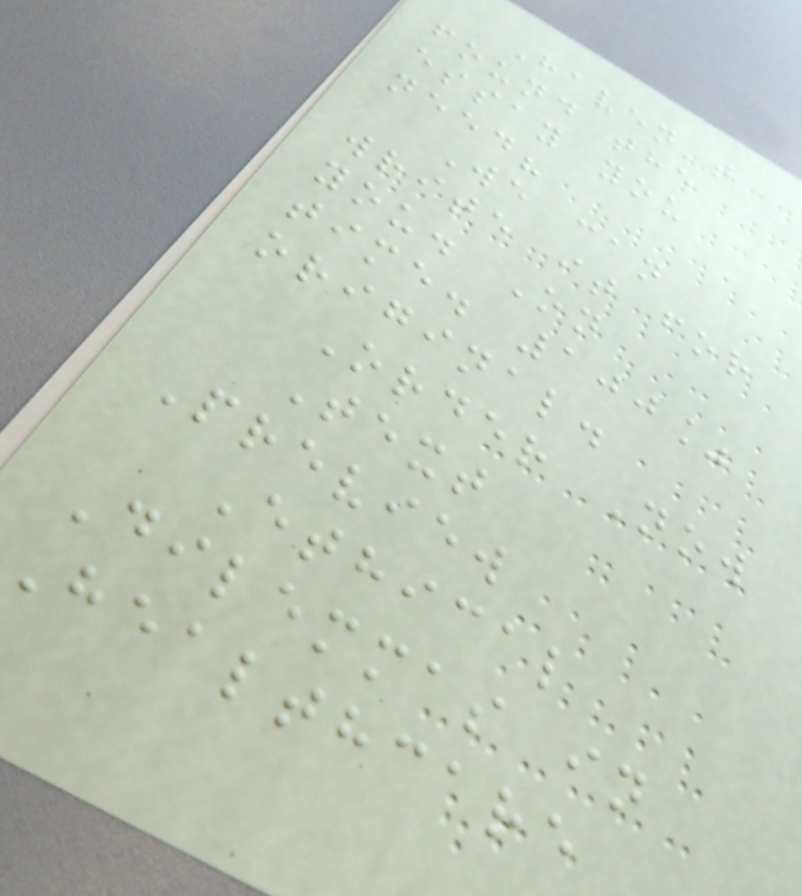Haven't
found the
essay you
need?
We can
write it for
you. On
time. 100%
original.
Order Now
Text
Preview
Ethical
Dilemmas in
Healthcare
